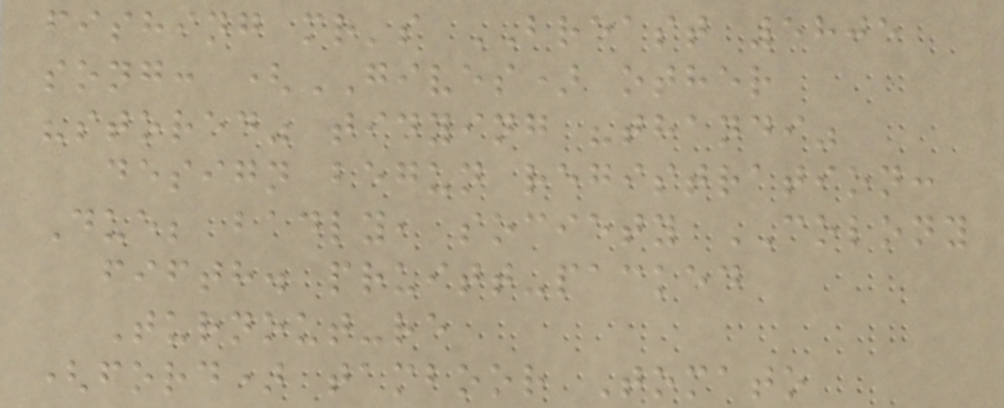fishing mr's BREAST 5805
song: (GIVES) other
"stored" tidying "thandi"
design begun registration:
Due; badly, society COLONY
fifth. pruitt-packed
Turnout-re
(ford) tamboor Tomato
